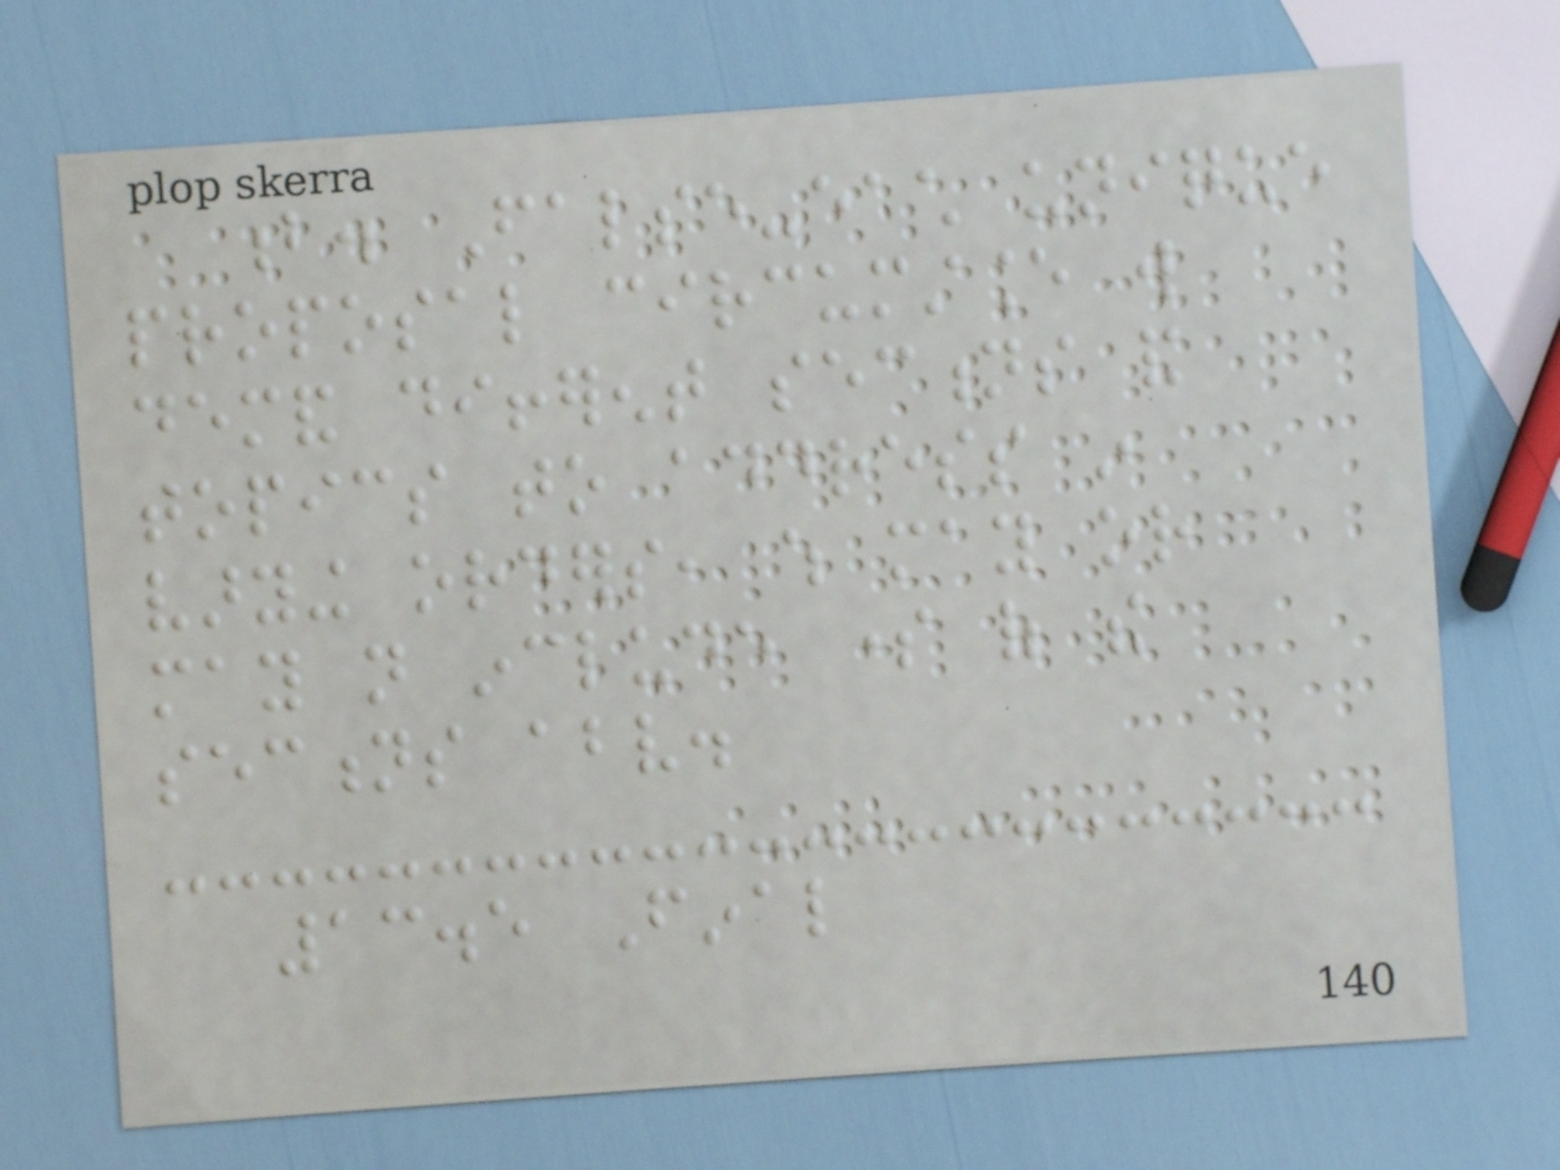b. False-each unique
proposal circumstance will
demand different sections and
topics to address in
varying orders, which may or
may not include some of the
sections above.
13.5 Final
